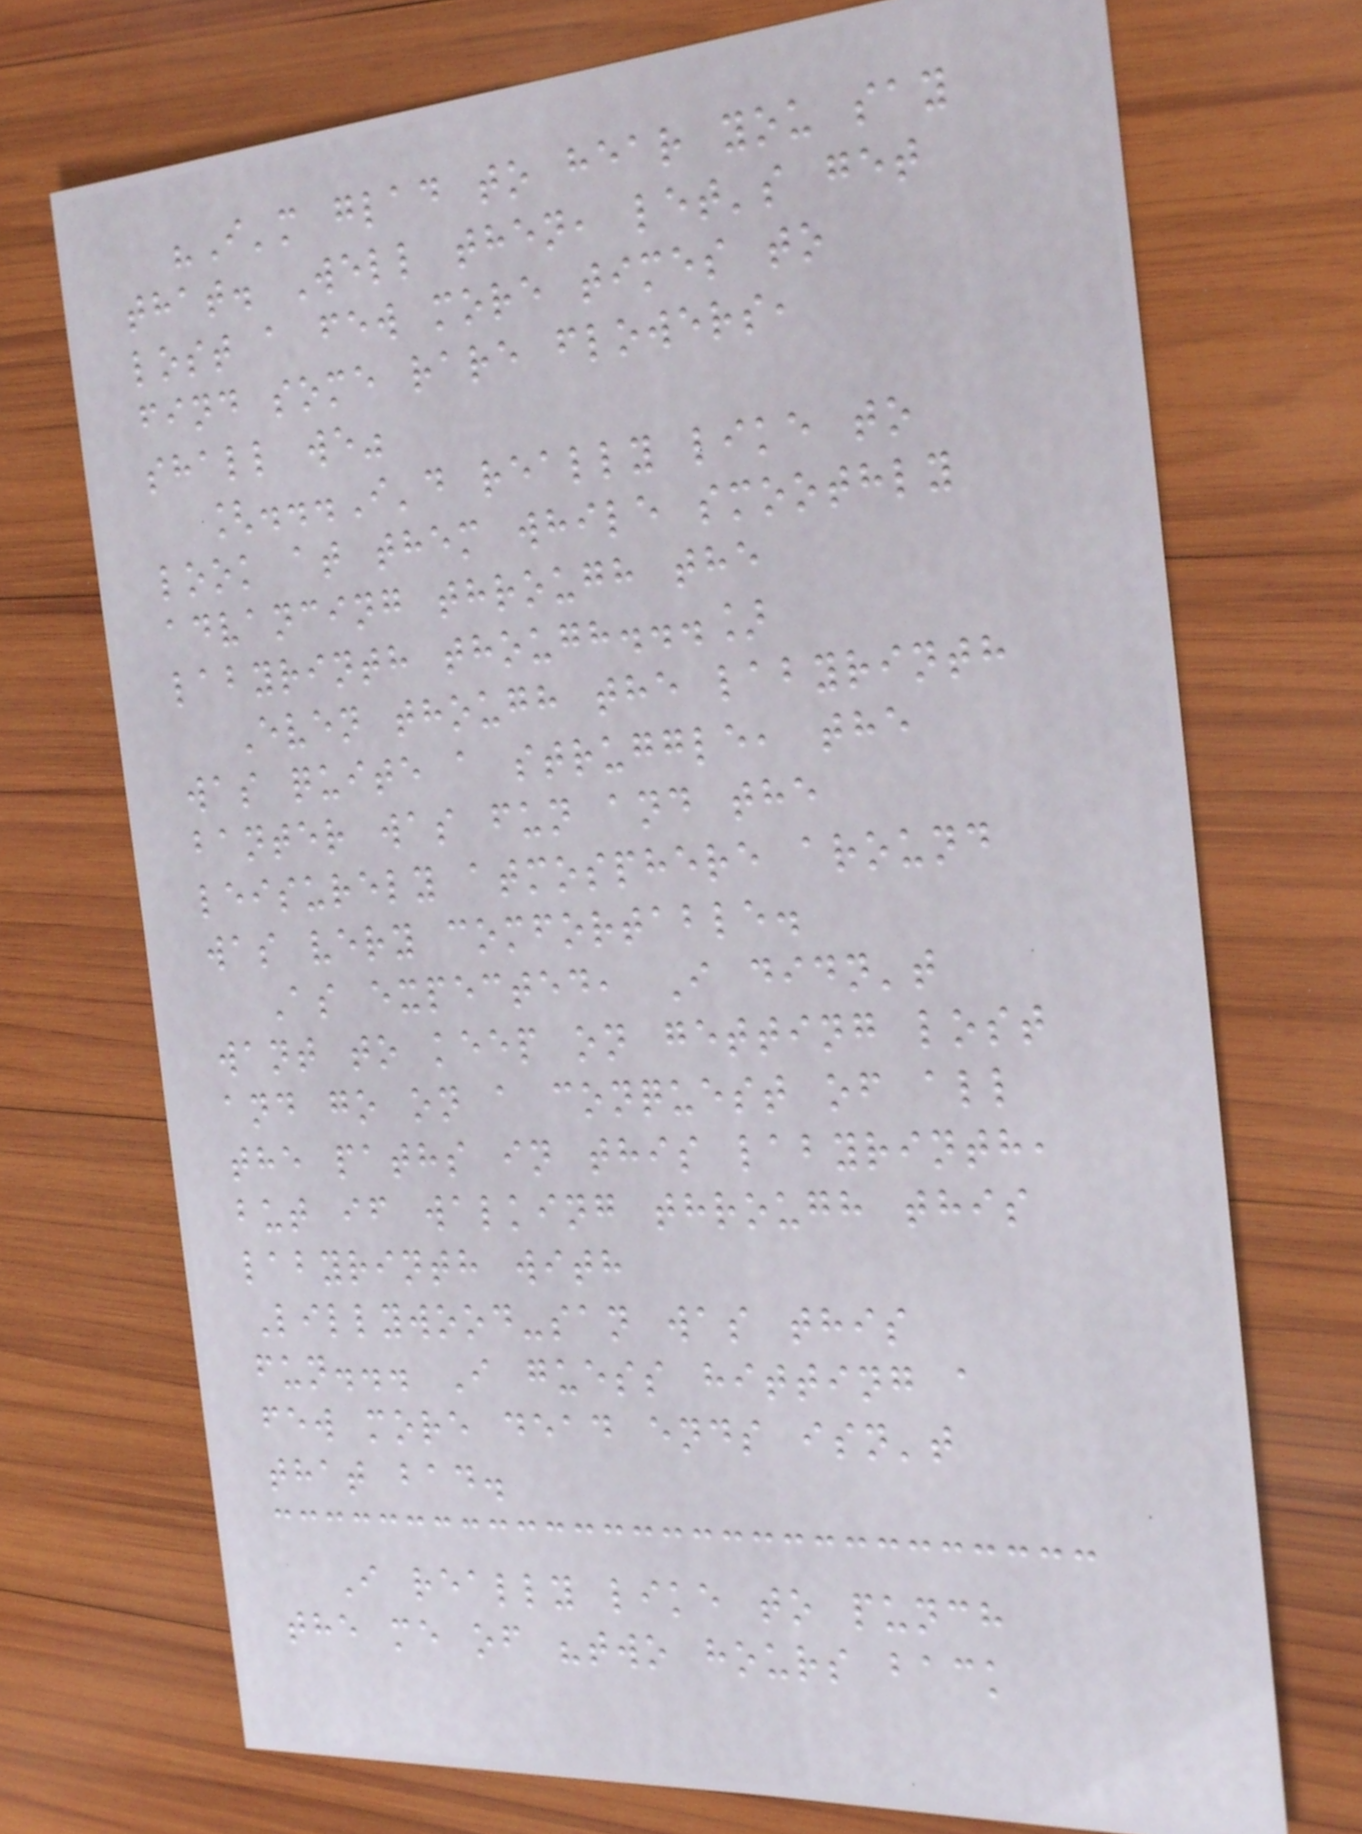"I'm glad to hear you say
that. Well then, let's get
lost a few more times to
find some rare flowers,
shall we"
[...I'd really like to
look at them while smoothly
advancing through the
labyrinth though...]
Even though the labyrinth
was quite a struggle, the
banter was fun and the
leisurely atmosphere around
was very comfortable.
As expected, I didn't
want to keep on getting lost
and go on a conquest of all
the paths in this labyrinth,
but if walking through this
labyrinth with
Lillywood-san was this
fun... I guess hitting a
few more dead ends isn't
that bad.
I really like to punch
the me of "two hours back
